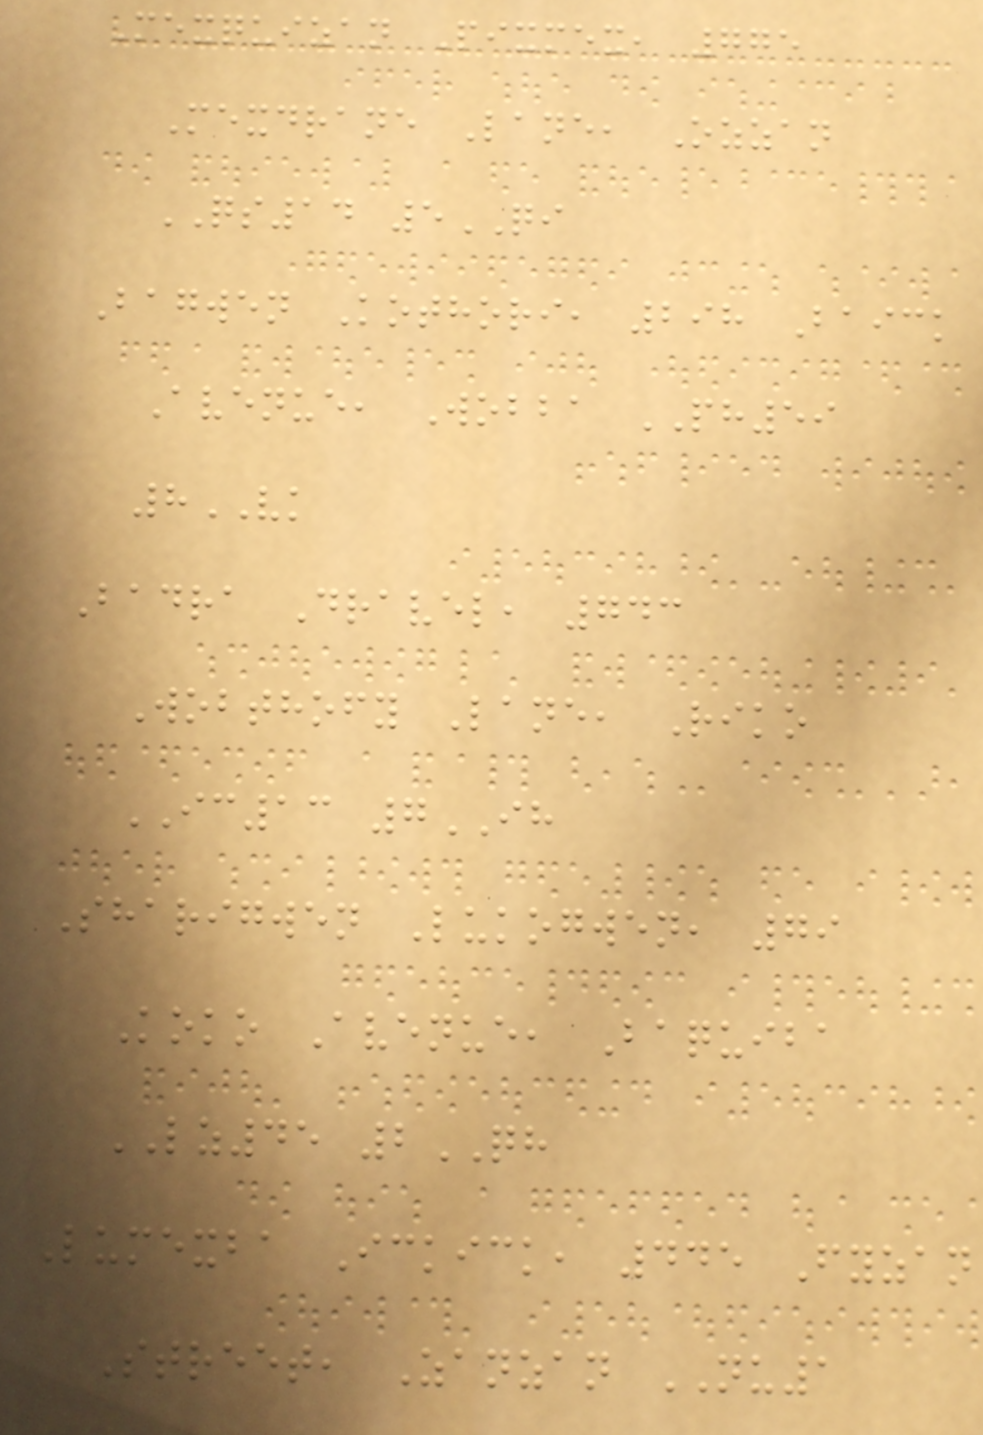Mexquizan Pixmex, 775
Mexdrane Lane, Ozzan
QS14 5QI
Bagwen Kothori, 298 Baick
Avenue, Wobba PH59
8VK
Badra Dravel, 743
Wobthofy Lane, Riko
IC13 7IH
Sharigwen Lukogwen, 79
Koko Avenue, Baquiba
LZ45 2QH
Lumexba Ickick, 445 Fyzan
Street, Zanzan NU1
